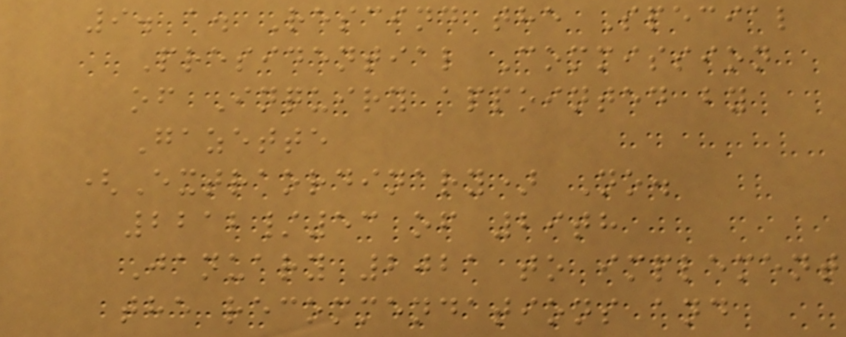9. a. Rescind the Special
Presidential Commission
of Inquiry appointed by
Gazette
(Extraordinary) No.
2212/53 of 29th
January 2021 to implement
the recommendations and
